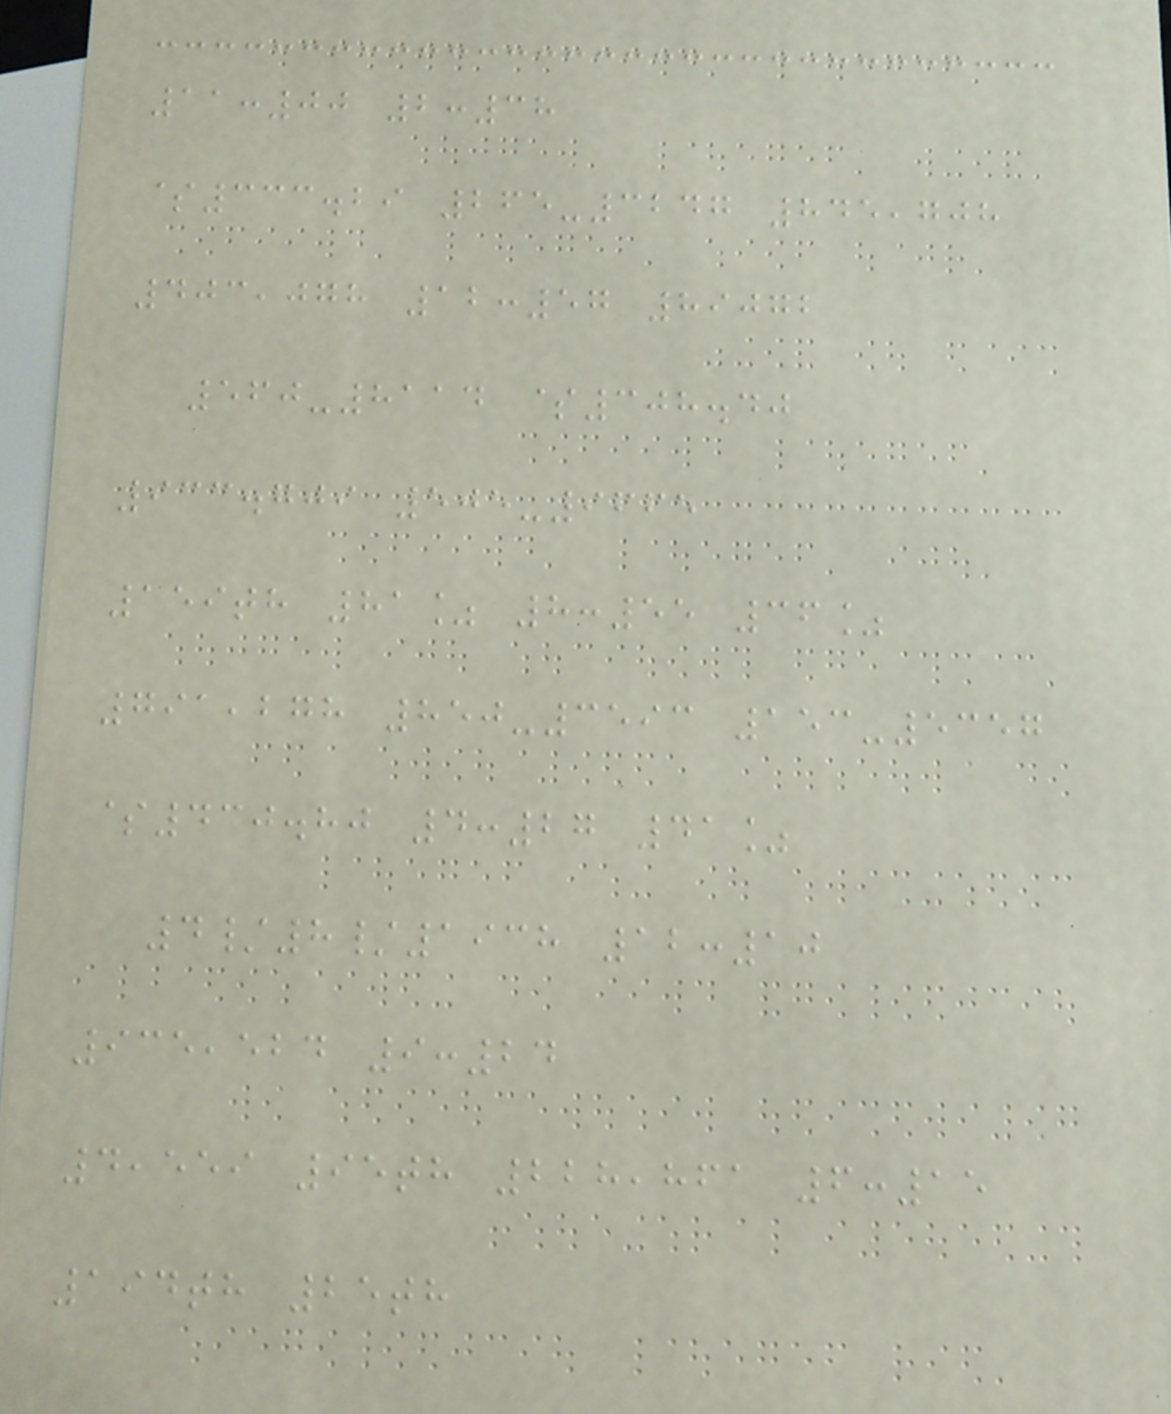11:00 2:38
$333.29 265-3247 845,708
403,078 12:57 89072
560-8114 $308.40
933.709 505-9665
159th 81% 8:55 36%
791,278 850-3593 153-5357
$430.80 4:27 41%
4/8/1938 12:10
935,524 9:24
4,559 95th 228,861 6:15
194th 25th
